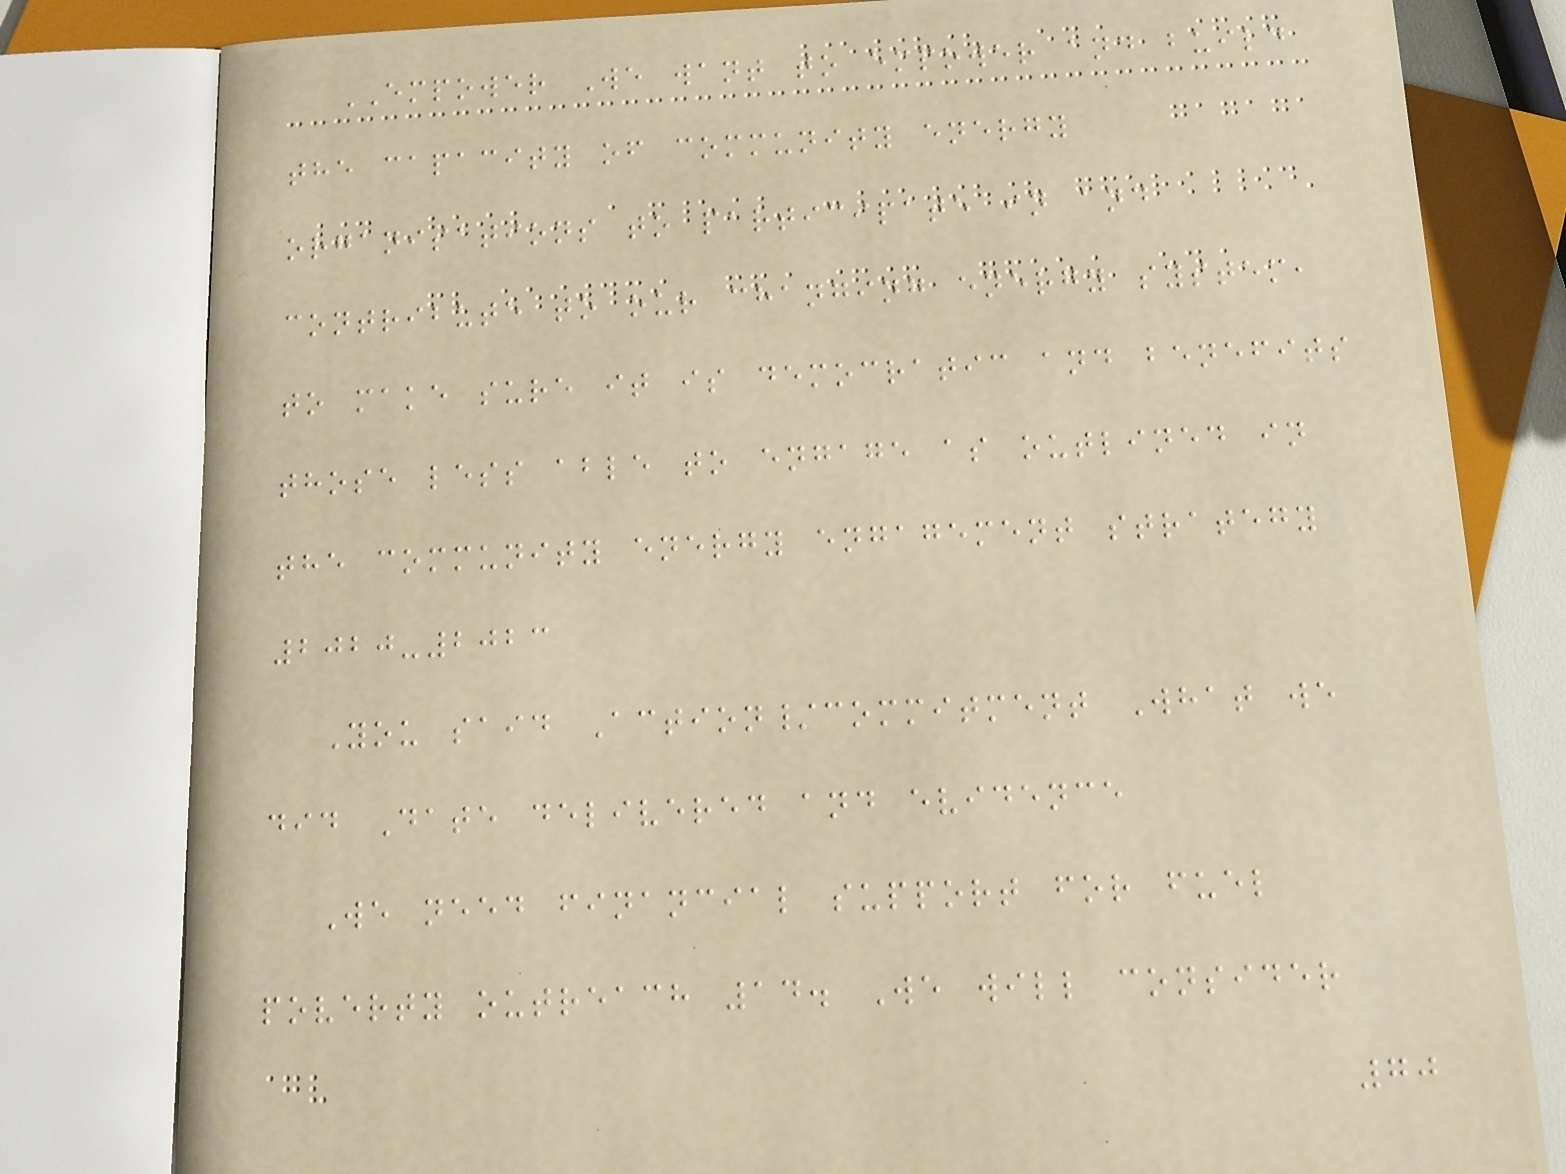EMPOWER We want to empower and build
the capacity of community energy
organisations to participate in and
contribute to our changing energy system,
to make sure it is democratic and benefits
those less able to engage as outlined in
the community energy engagement strategy
2020-2023
You said Action/commitment What we
did Date delivered and evidence
We need financial support for fuel
poverty outreach 14. We will consider
70
